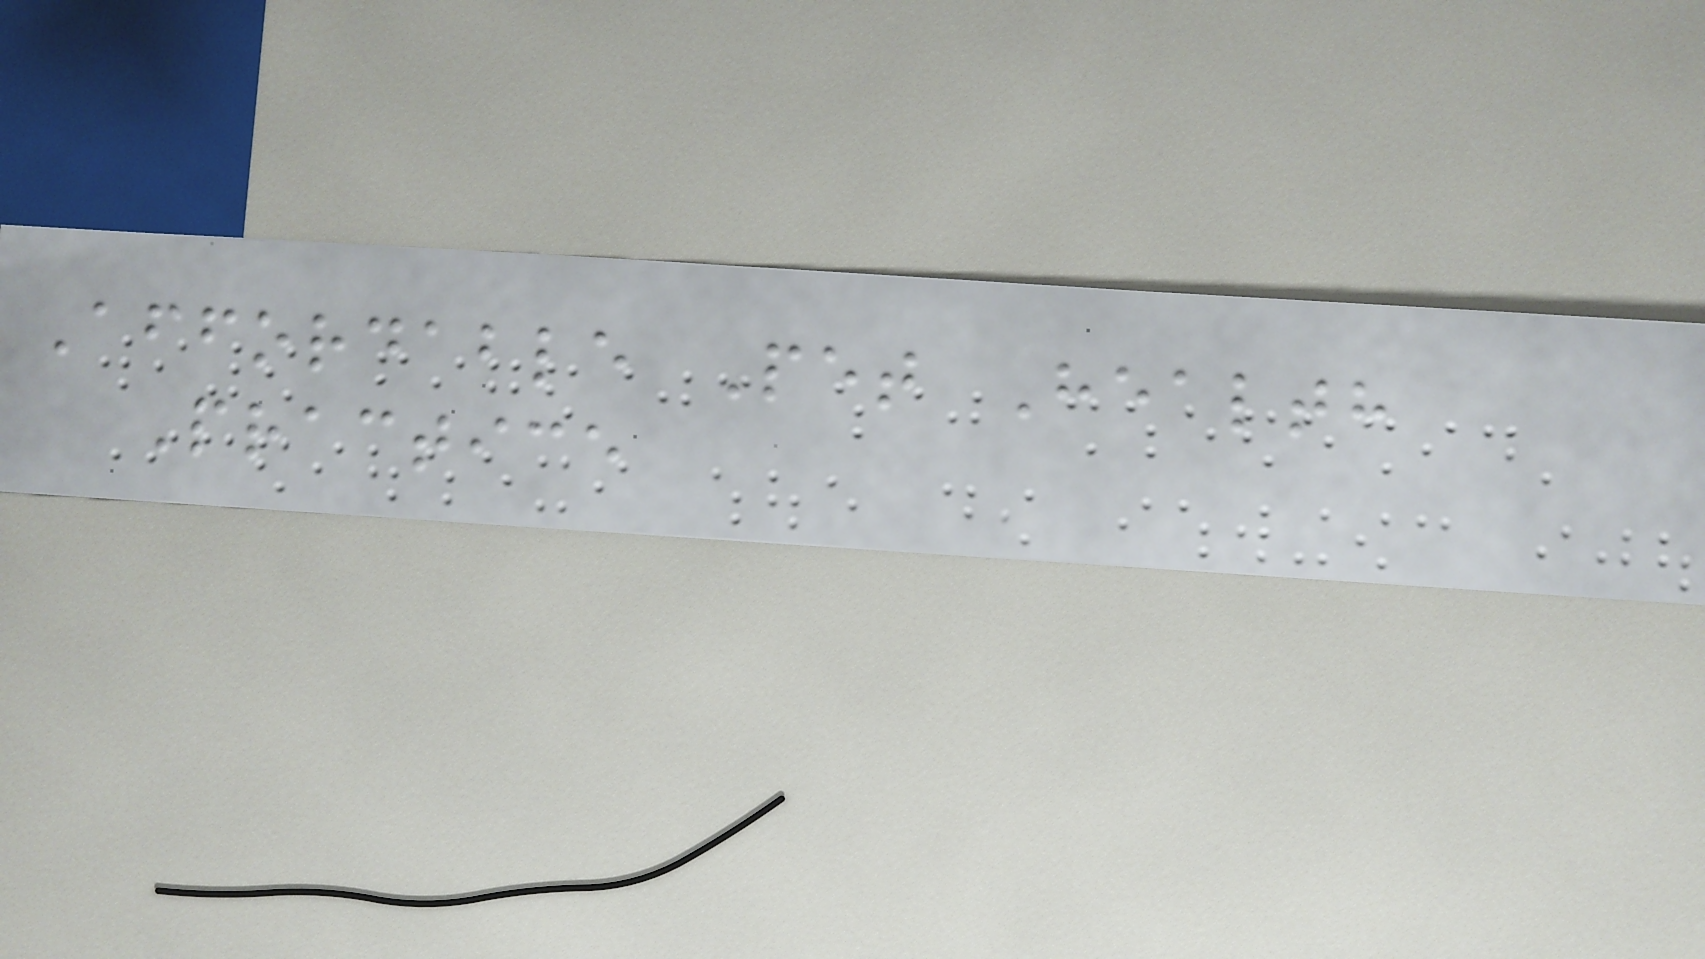Affordable Pet Health
Practice
